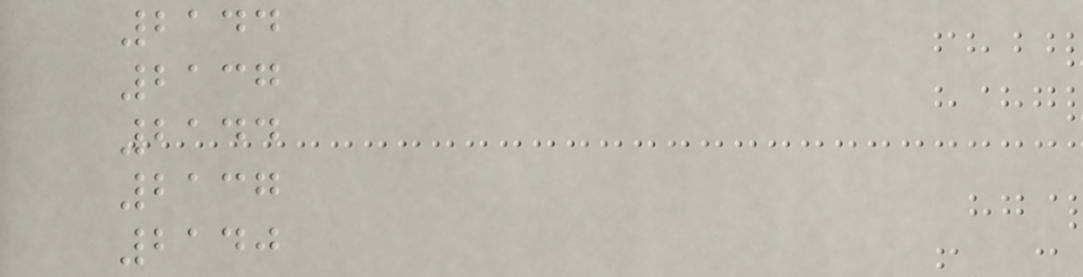2144
2137
2144
2137
2140
